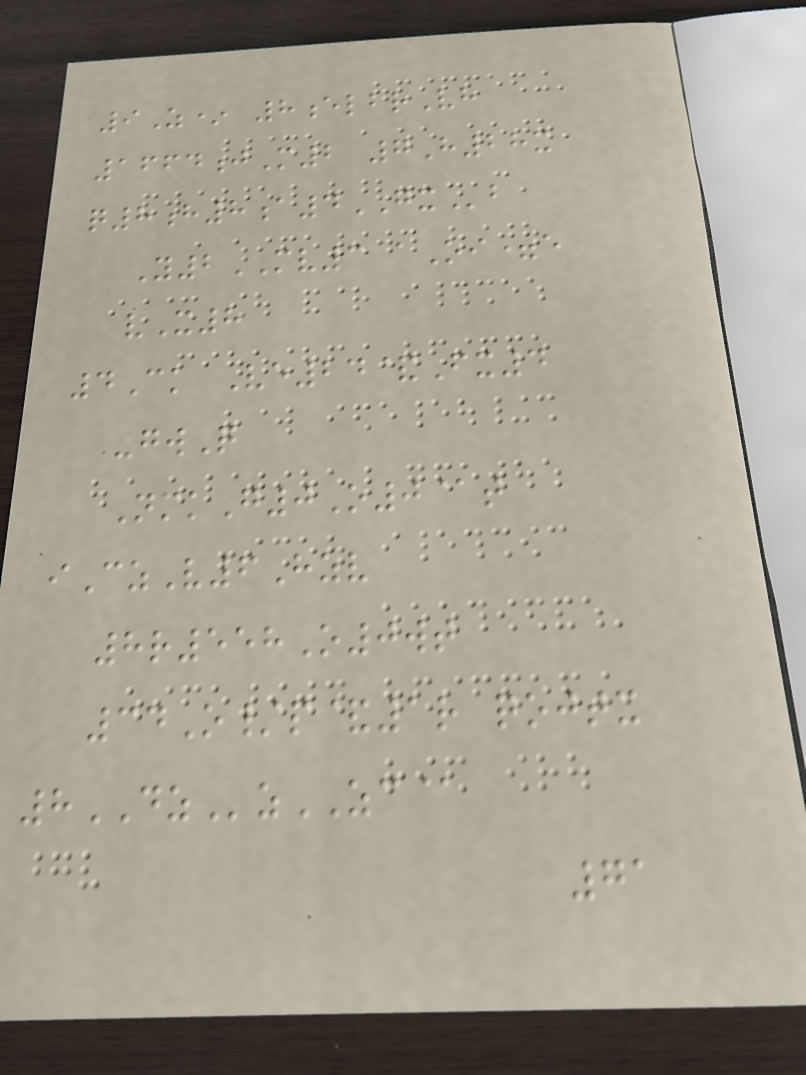9Z* 8elbrVh
1664jM2 7H28x
q8h8a4GXb
Y2MV3 aOi=e
vX8
4Ck Ve24&Fx4
-gwQ
NmkG0O0@t
iCzV6Hzv
8r558O0wt
34O/p&1r qojtx
8DZzZC@
71
